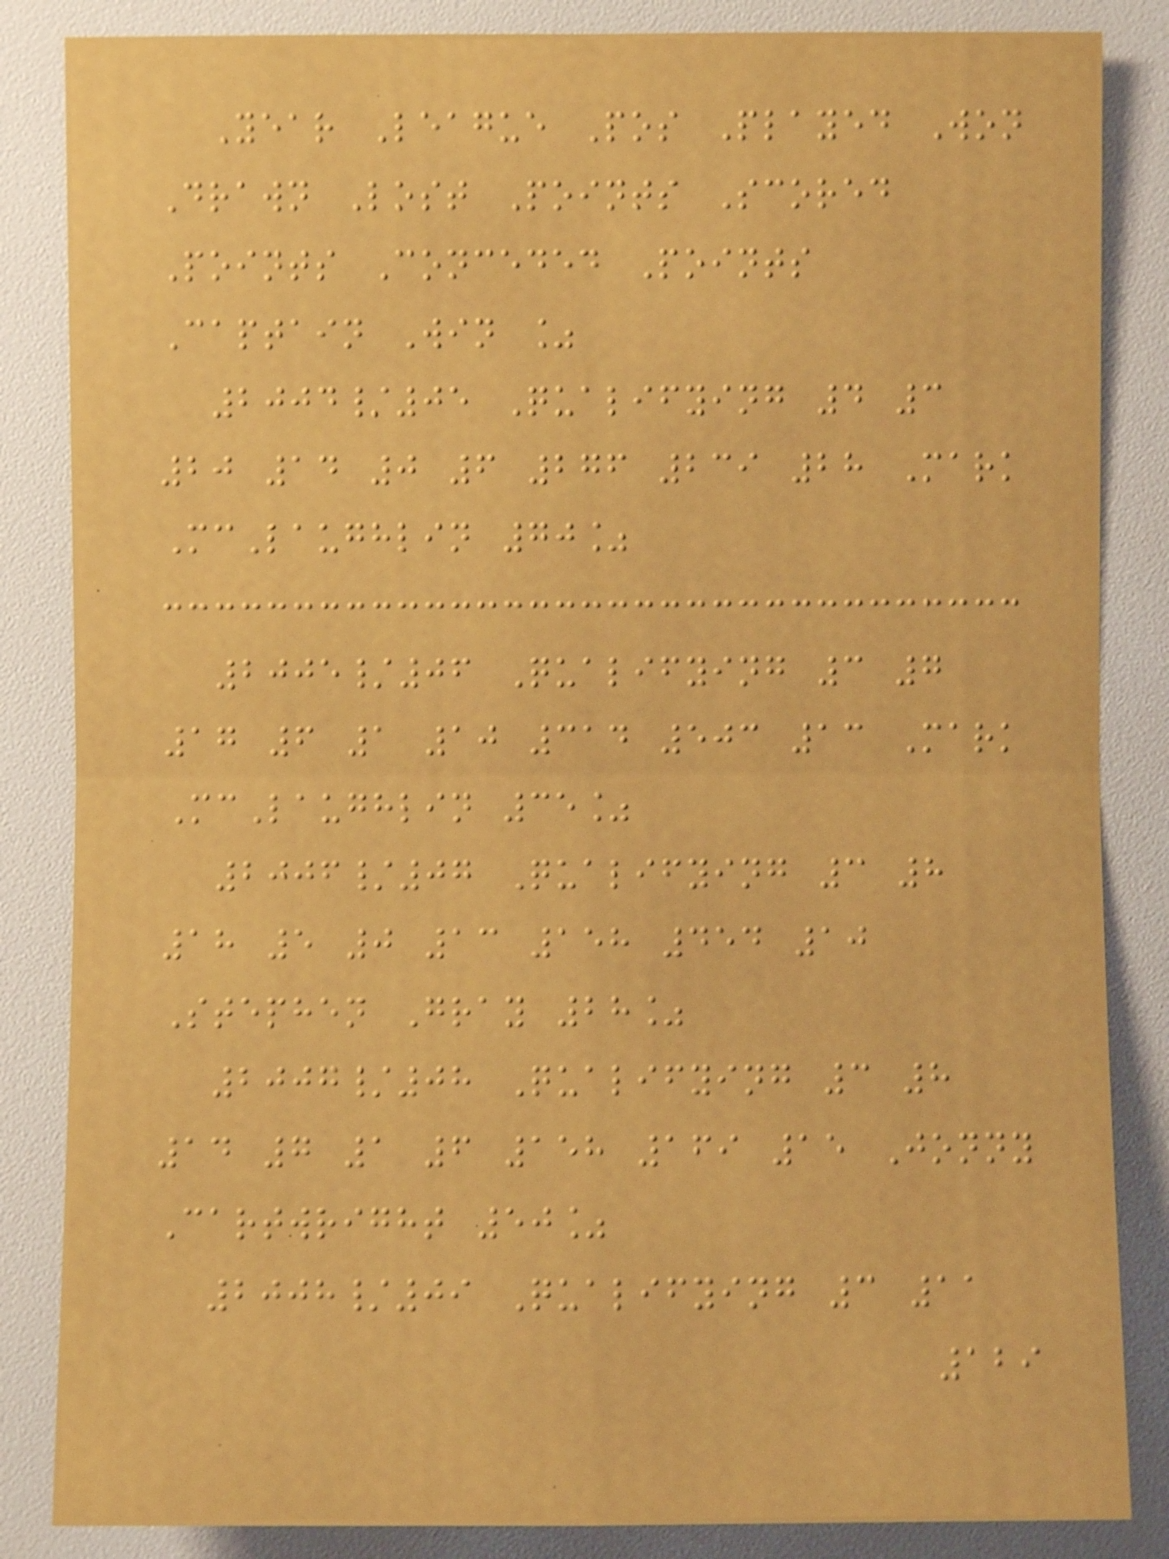Year League Pos Played Won
Drawn Lost Points Scored
Points Conceded Points
Captain Win %
2004/05 Qualifying 4 3
20 14 0 6 276 239 28 Mark
McLaughlin 70%
2005/06 Qualifying 3 7
17 6 1 10 314 503 13 Mark
McLaughlin 35%
2006/07 Qualifying 3 8
18 5 0 13 158 454 10
Stephen Gray 28%
2007/08 Qualifying 3 8
14 7 1 6 158 169 15 Jonny
Cartwright 50%
2008/09 Qualifying 3 11
129
